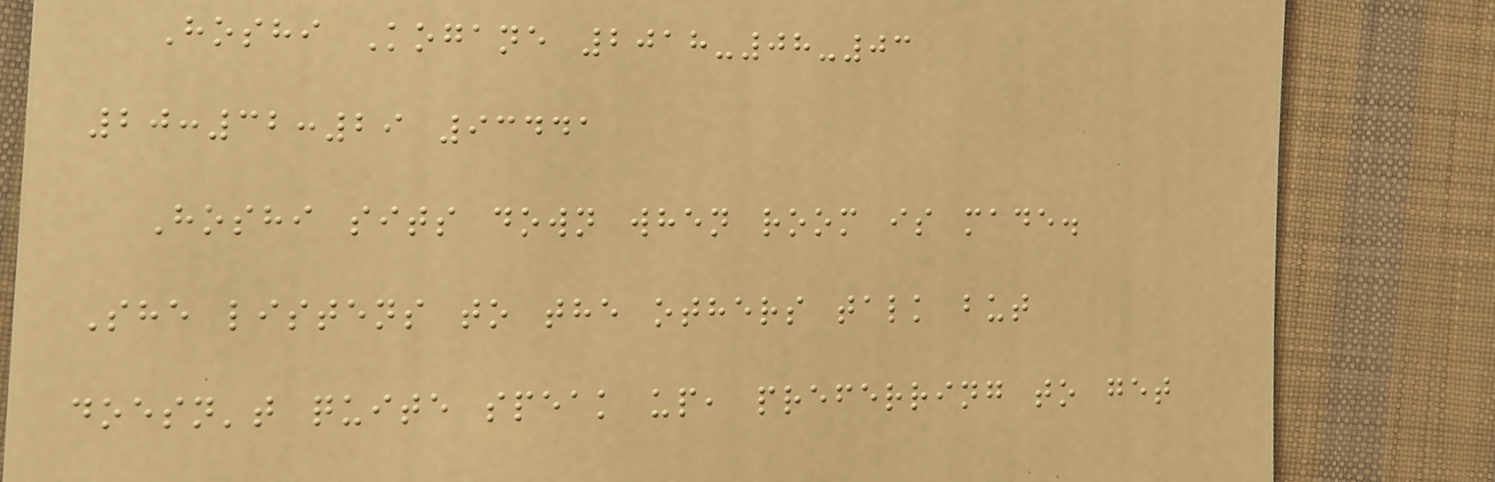Hoshi Kogane 2018-08-03
20:32:29 93441
Hoshi sits down when room is made.
She listens to the others talk but
doesn't quite speak up, preferring to get
